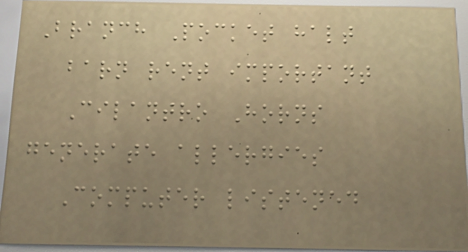Branch Pocket halt
barn rent important
Cilantro Horns
generate allergies
Computer listened
